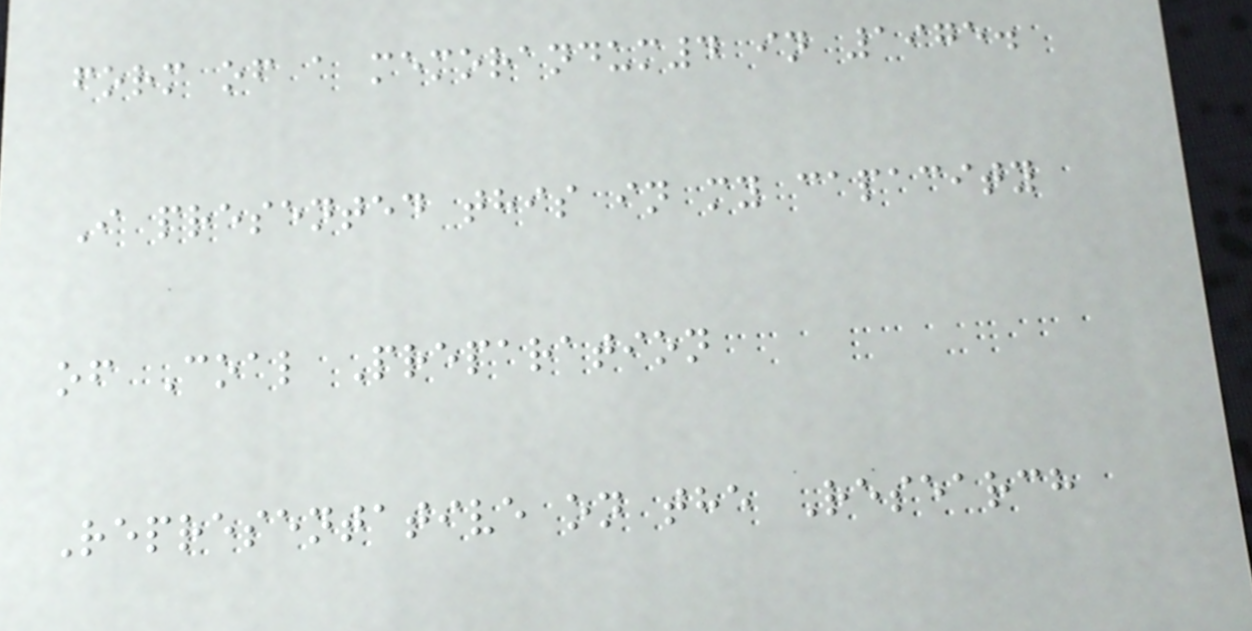form of a memorandum4 in 1975.
I presented this in my capacity
of Coal Preparation
Representative on the Research
